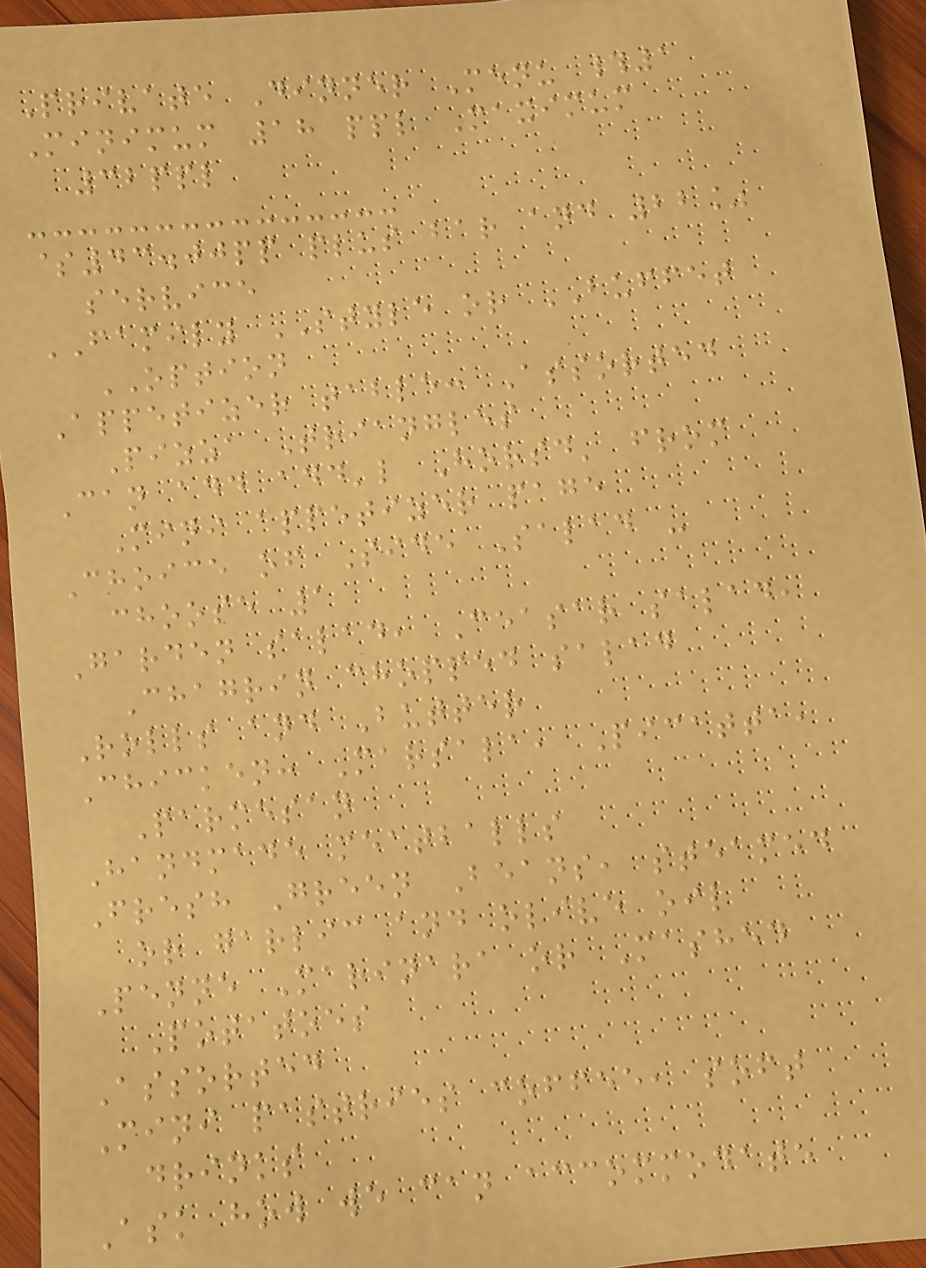Private Dinner Menu #1
Minimum 18 ppl Maximum
32ppl
$43.00pp plus bar and 22%
service
FAMILY STYLE or BUFFET
OPTION
Appetizer table: Assorted
Pizza Triangles
Can add add'l Horsd' from
Mini appetizer page
Choice of Side Salad -
choose 1
Garden salad, Ceasar salad,
Chagrin chopped salad
Rolls and Butter
Chicken: Marsala, Picatta,
Parmesan
Handmade meatballs
Fresh Green Beans, steamed
or garlic and olive oil
Penne Marinara or Mashed
Potatoes
Assorted
Mini pastries coffee, soft
drinks
Ask how we can accommodate
